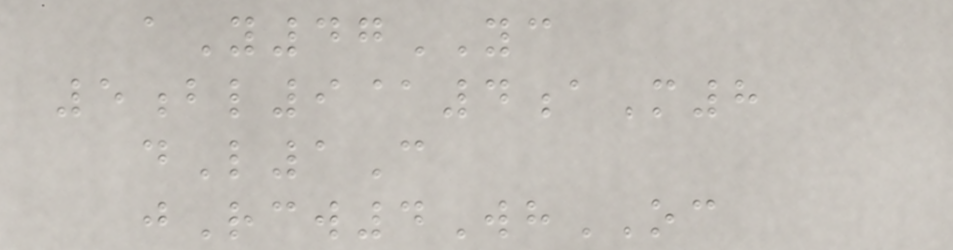aY47YC
5bl9@4aM8
dL1C
jRcw4WhOC
